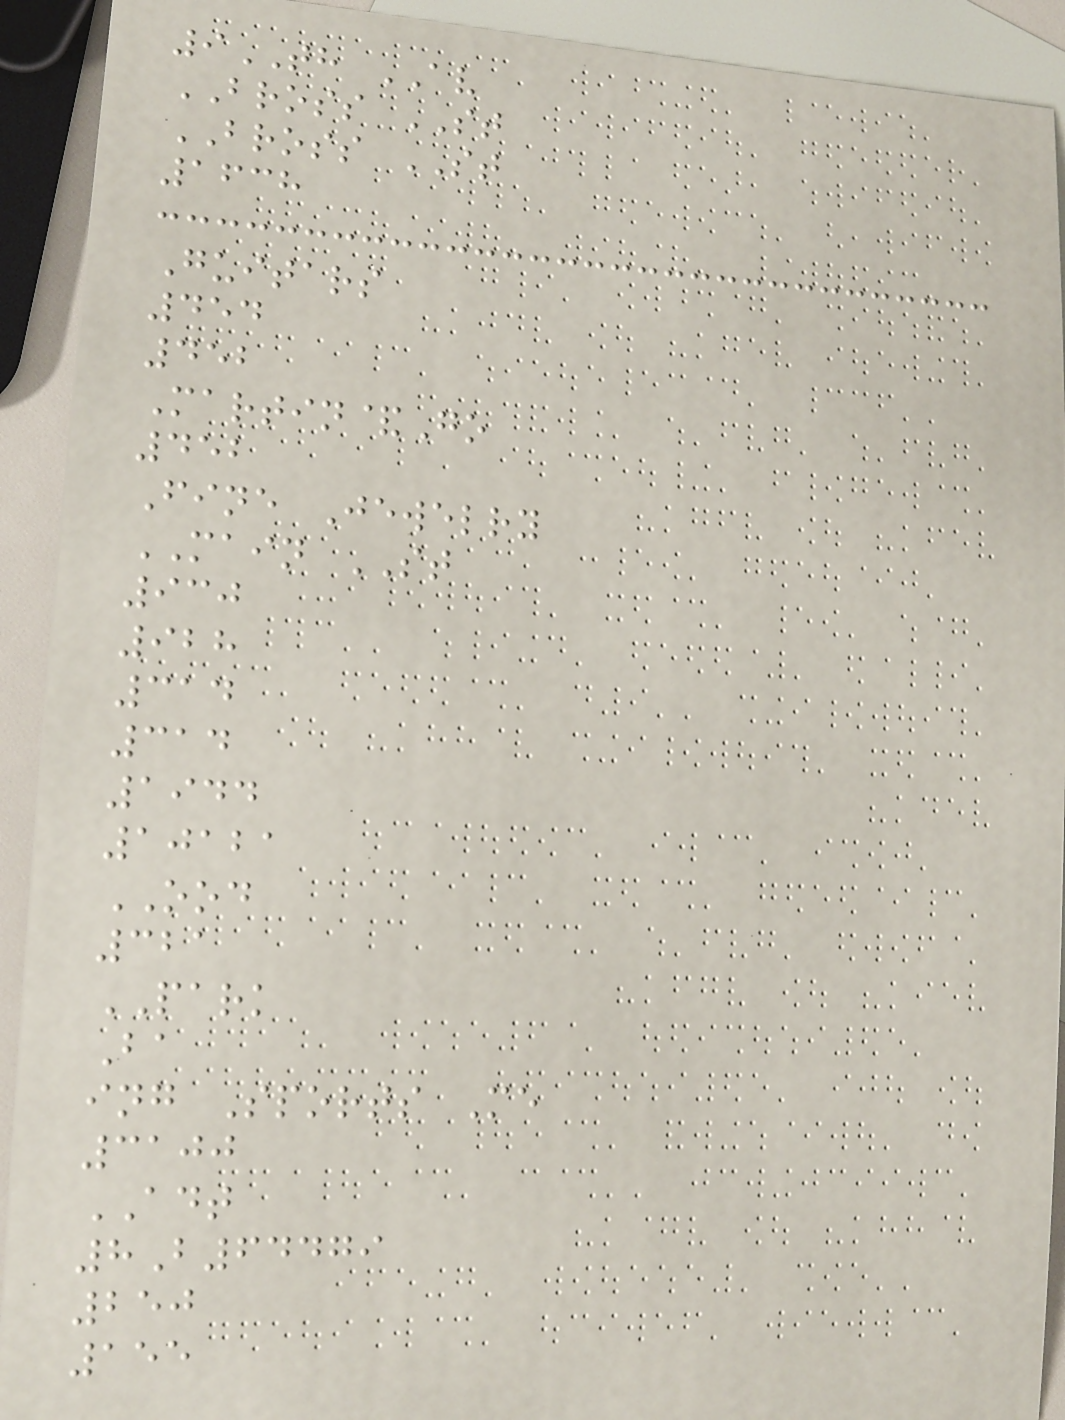9TH AV
BROSS ST
BROSS ST
1638
Guitars
454
452
Martin&Go
452
Fine Jewelry
MAIN ST
930
928
314
314
1944
10121
OOD
321
PARK
Ba
ing Sports Me
3100
ADT
8B64479
250
155
